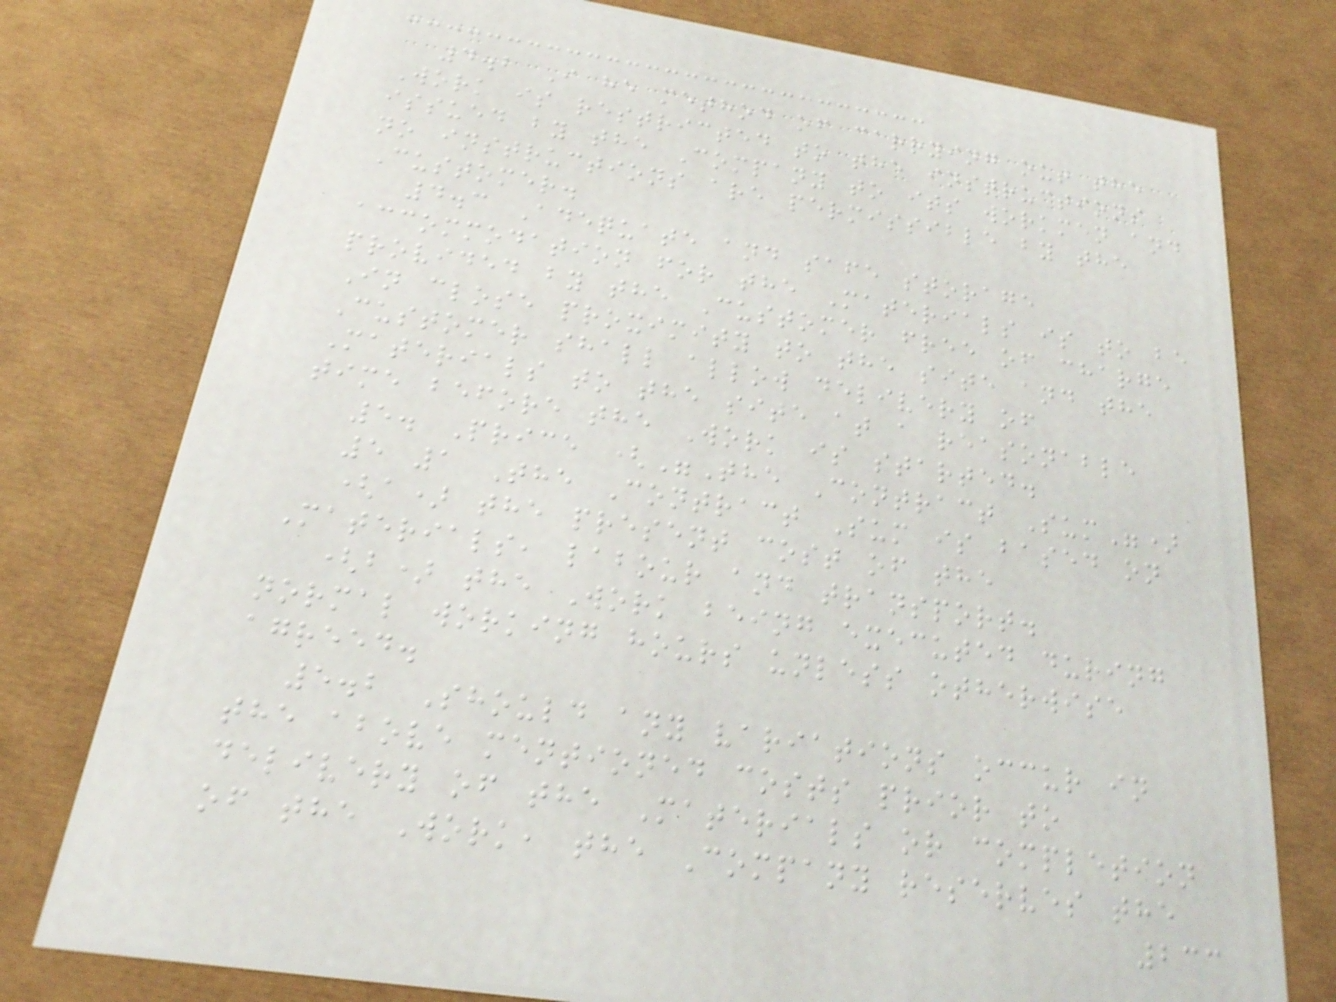4.2 I he method of carrying out the
Work is restricted to the instructions
issued by the Company to its workmen and
no instructions are permissible by the
Customer.
4.3 Adequate and safe storage
accommodation for the Materials is to be
provided by the Customer free of charge
In close proximity to the site and the
Customer shall allow delivery of
Materials to the site at a reasonable
time before the Work is started.
5. Price ("The Contract Sum")
5 1 The Contract Sum is based on
(a) the present cost of the
Materials, labour and transport.
(b) the Work being executed during
normal working hours unless otherwise
agreed.
5.2 Should any variations occur in
the above mentioned costs prior to
delivery of the Materials or completion
of the Work, the Company reserves the
233
